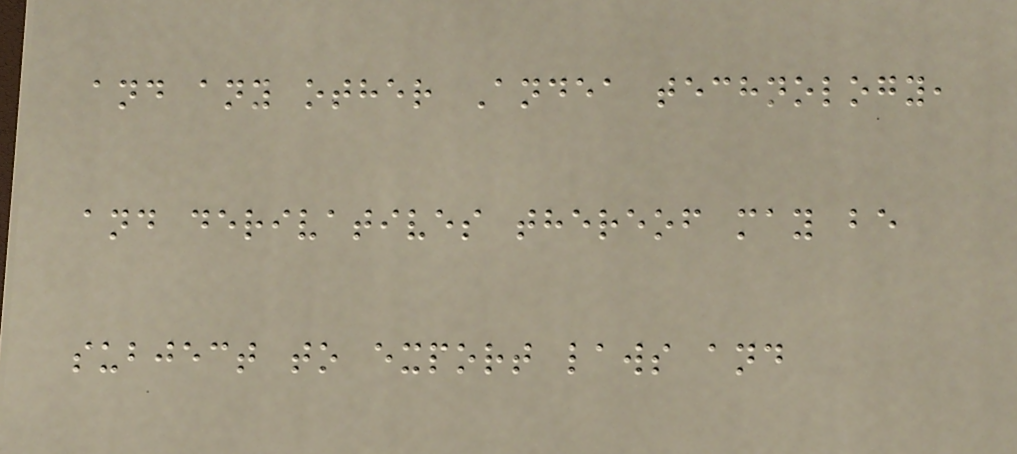and any other Andea technology,
and derivatives thereof may be
subject to export laws and
